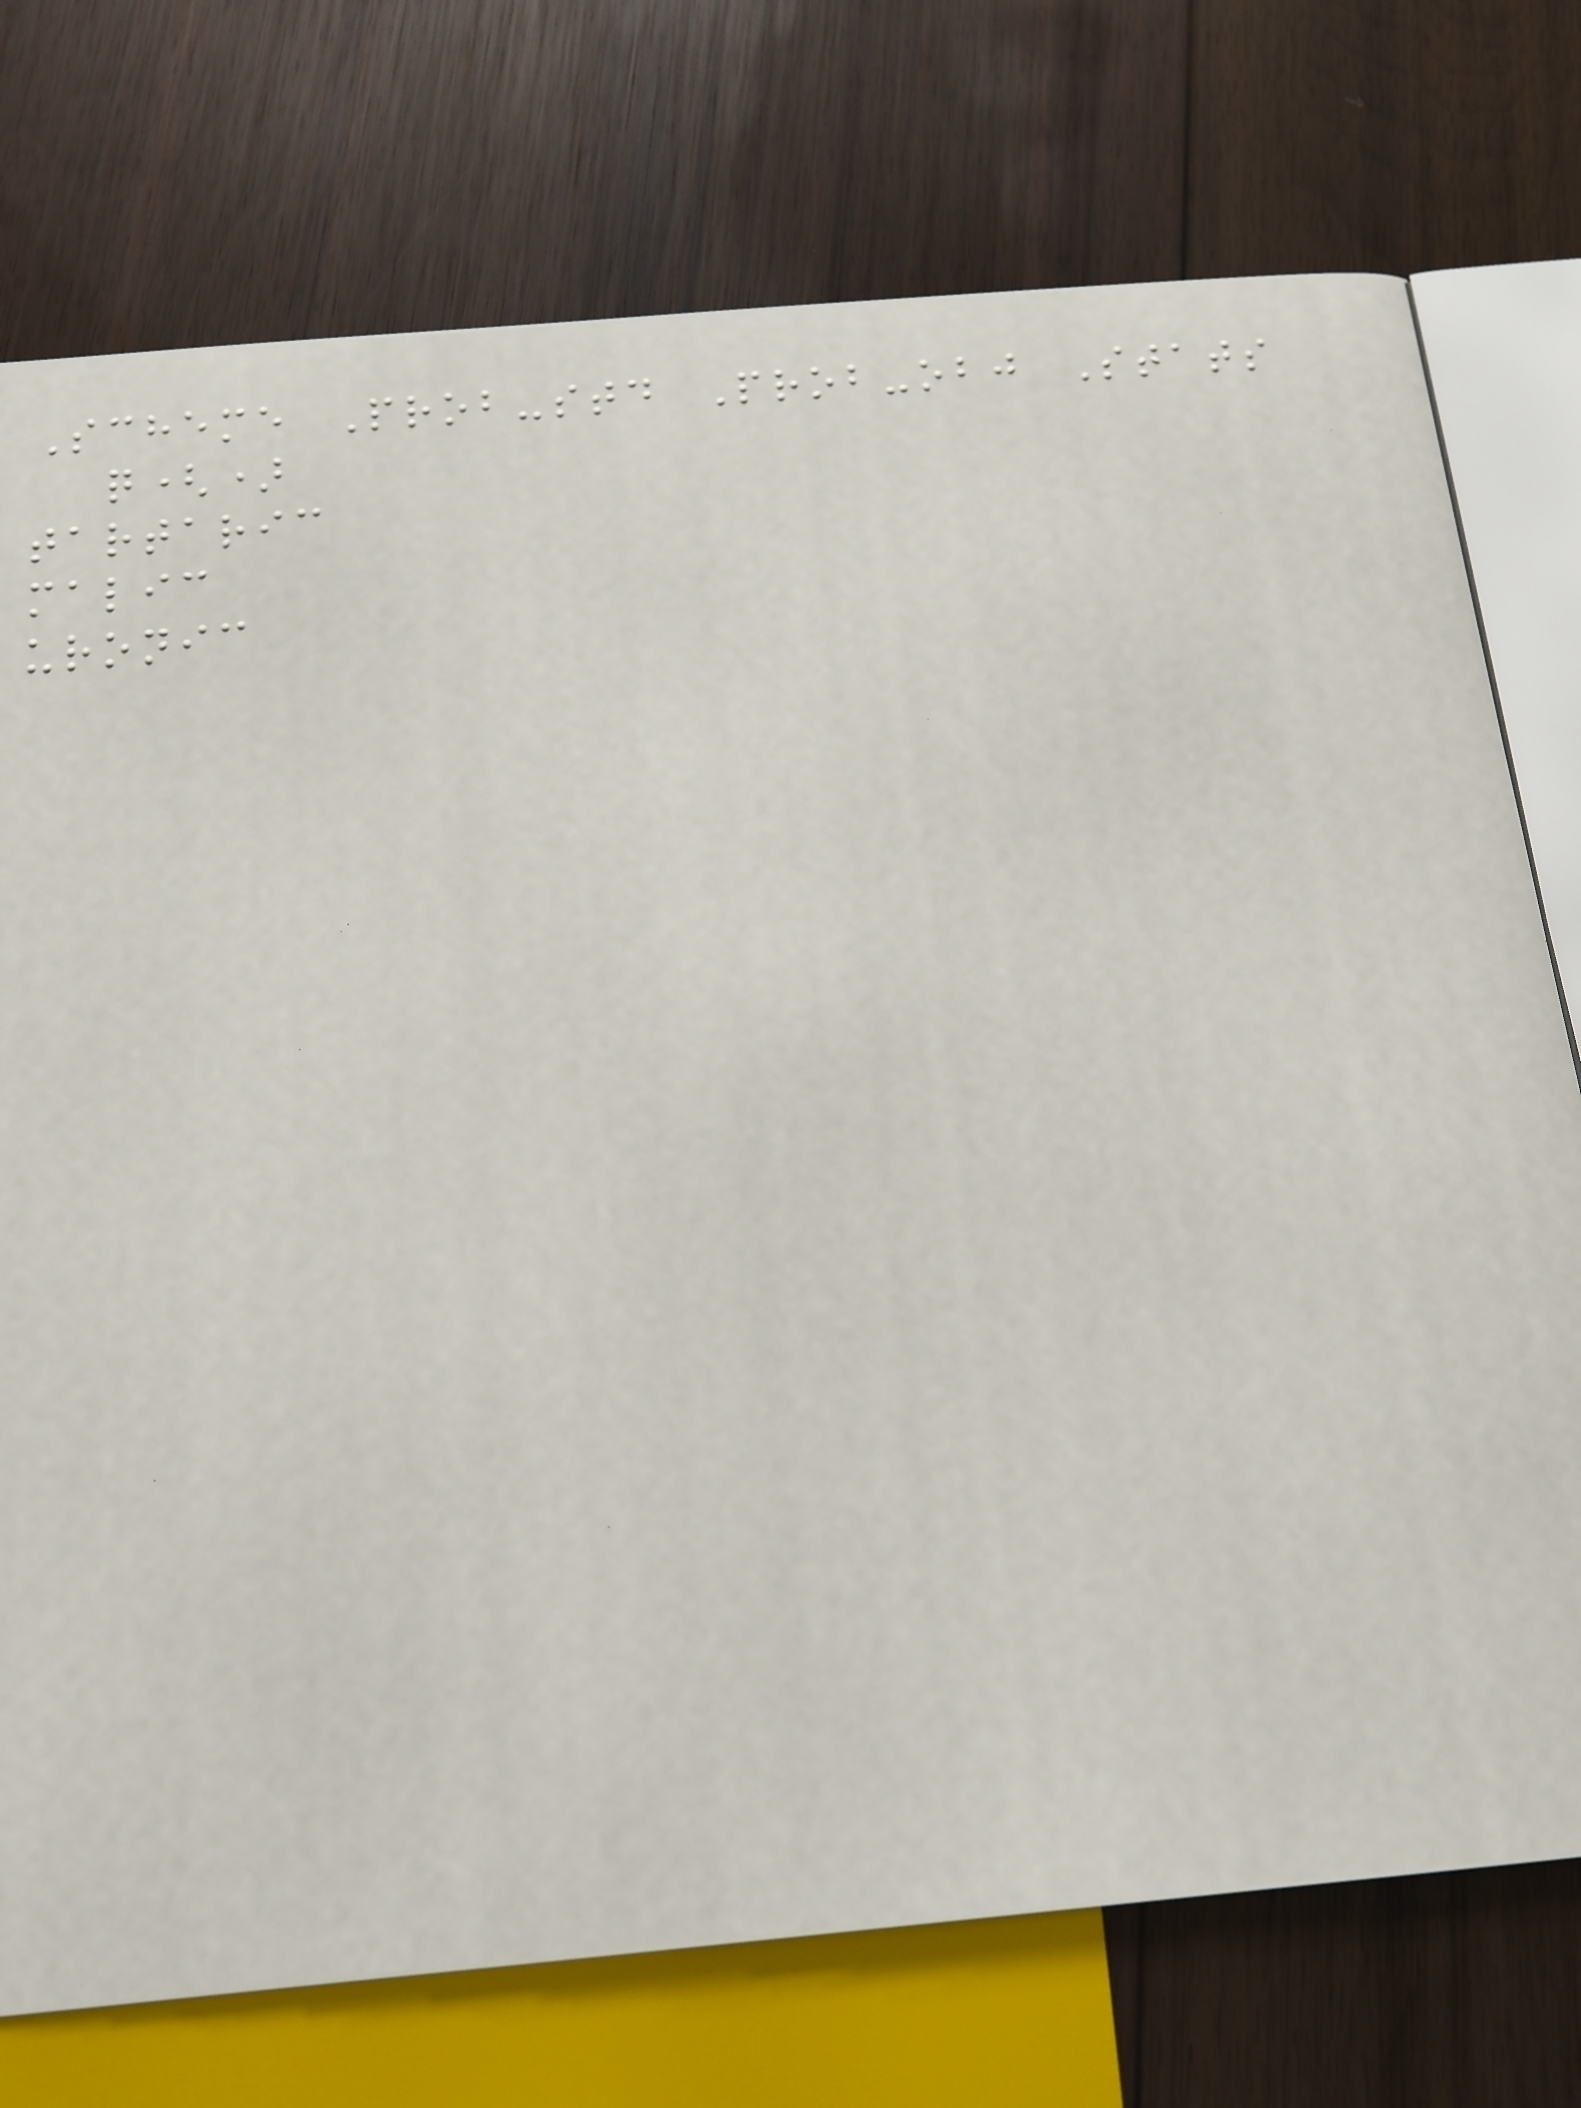Scheme Prob-std Prob-obj Stats
q()
tartaric
malic
uronic
